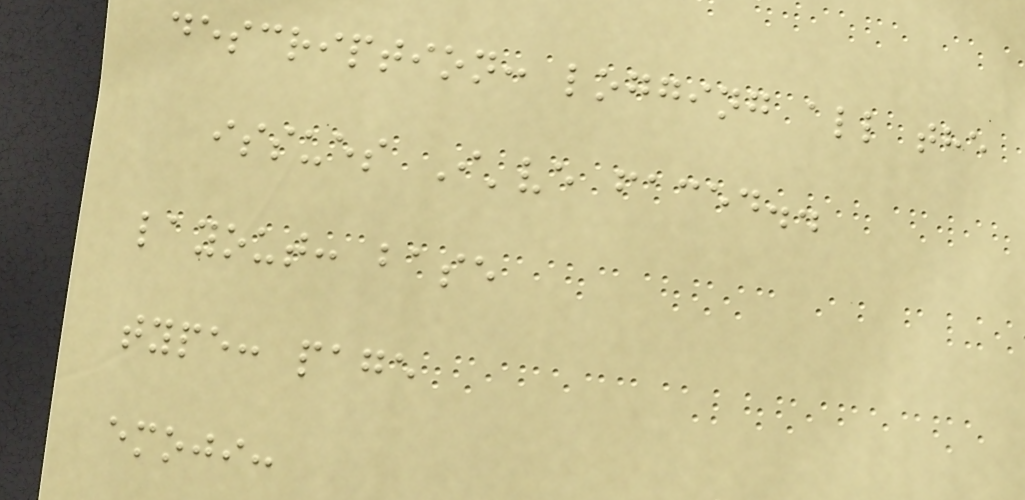description: logging all the
issues I've faced..
layout: base
type: page
emoji:
